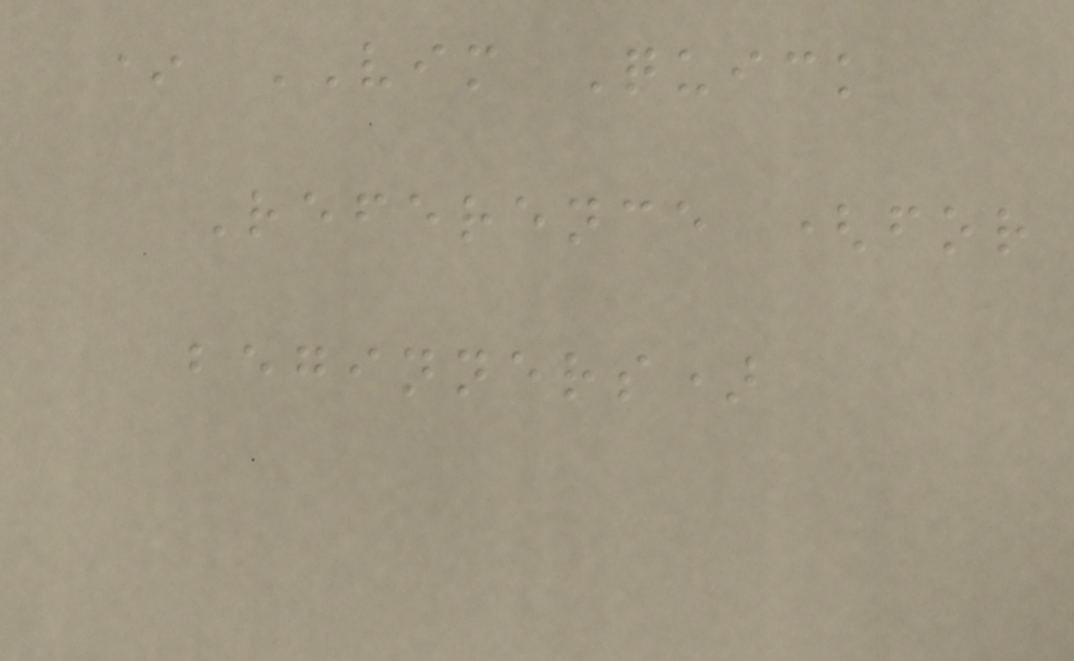* VIM Quick
Reference (for
beginners)
